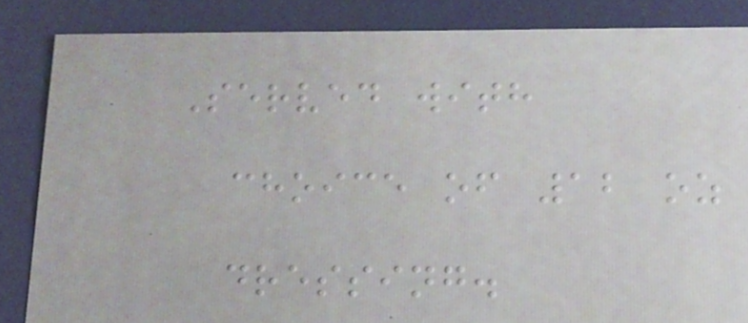Served with
choice of 12 oz
dressing.
